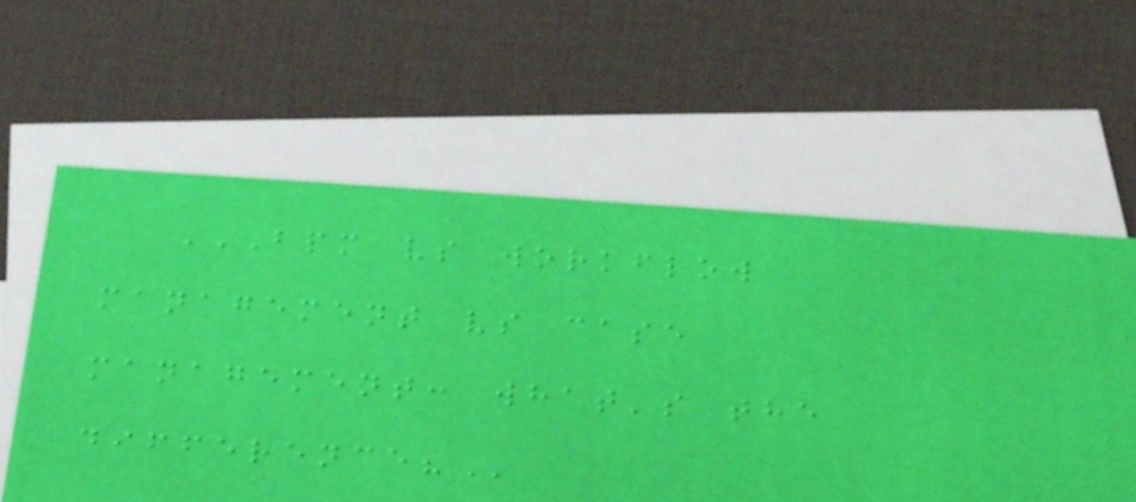BPM VS WORKFLOW
MANAGEMENT VS CASE
MANAGEMENT: WHAT'S THE
DIFFERENCE?
